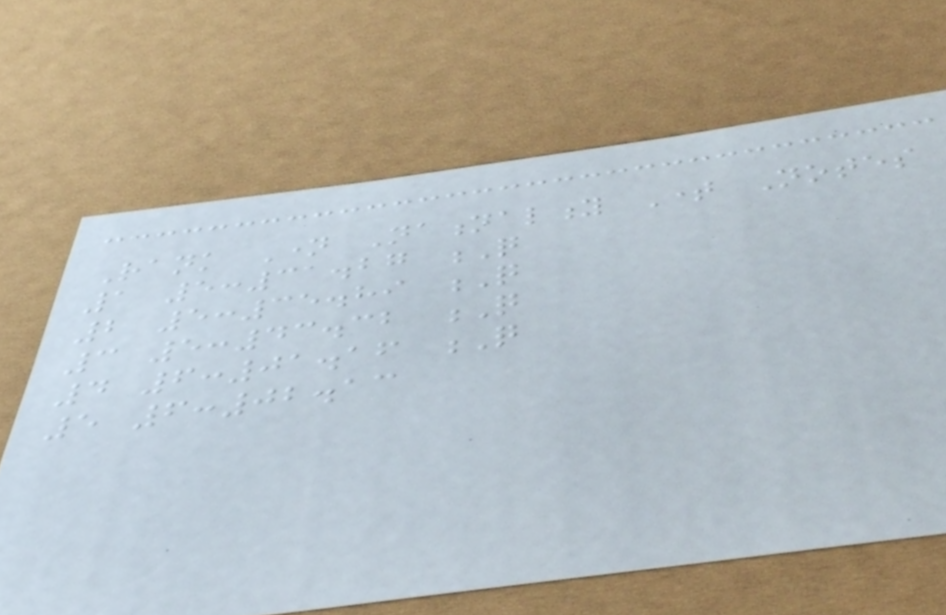Rank Name Nationality Time Notes
1 5:31.27 Q
2 5:35.89 Q
3 5:43.32 Q
4 6:01.16 Q
5 6:02.13
